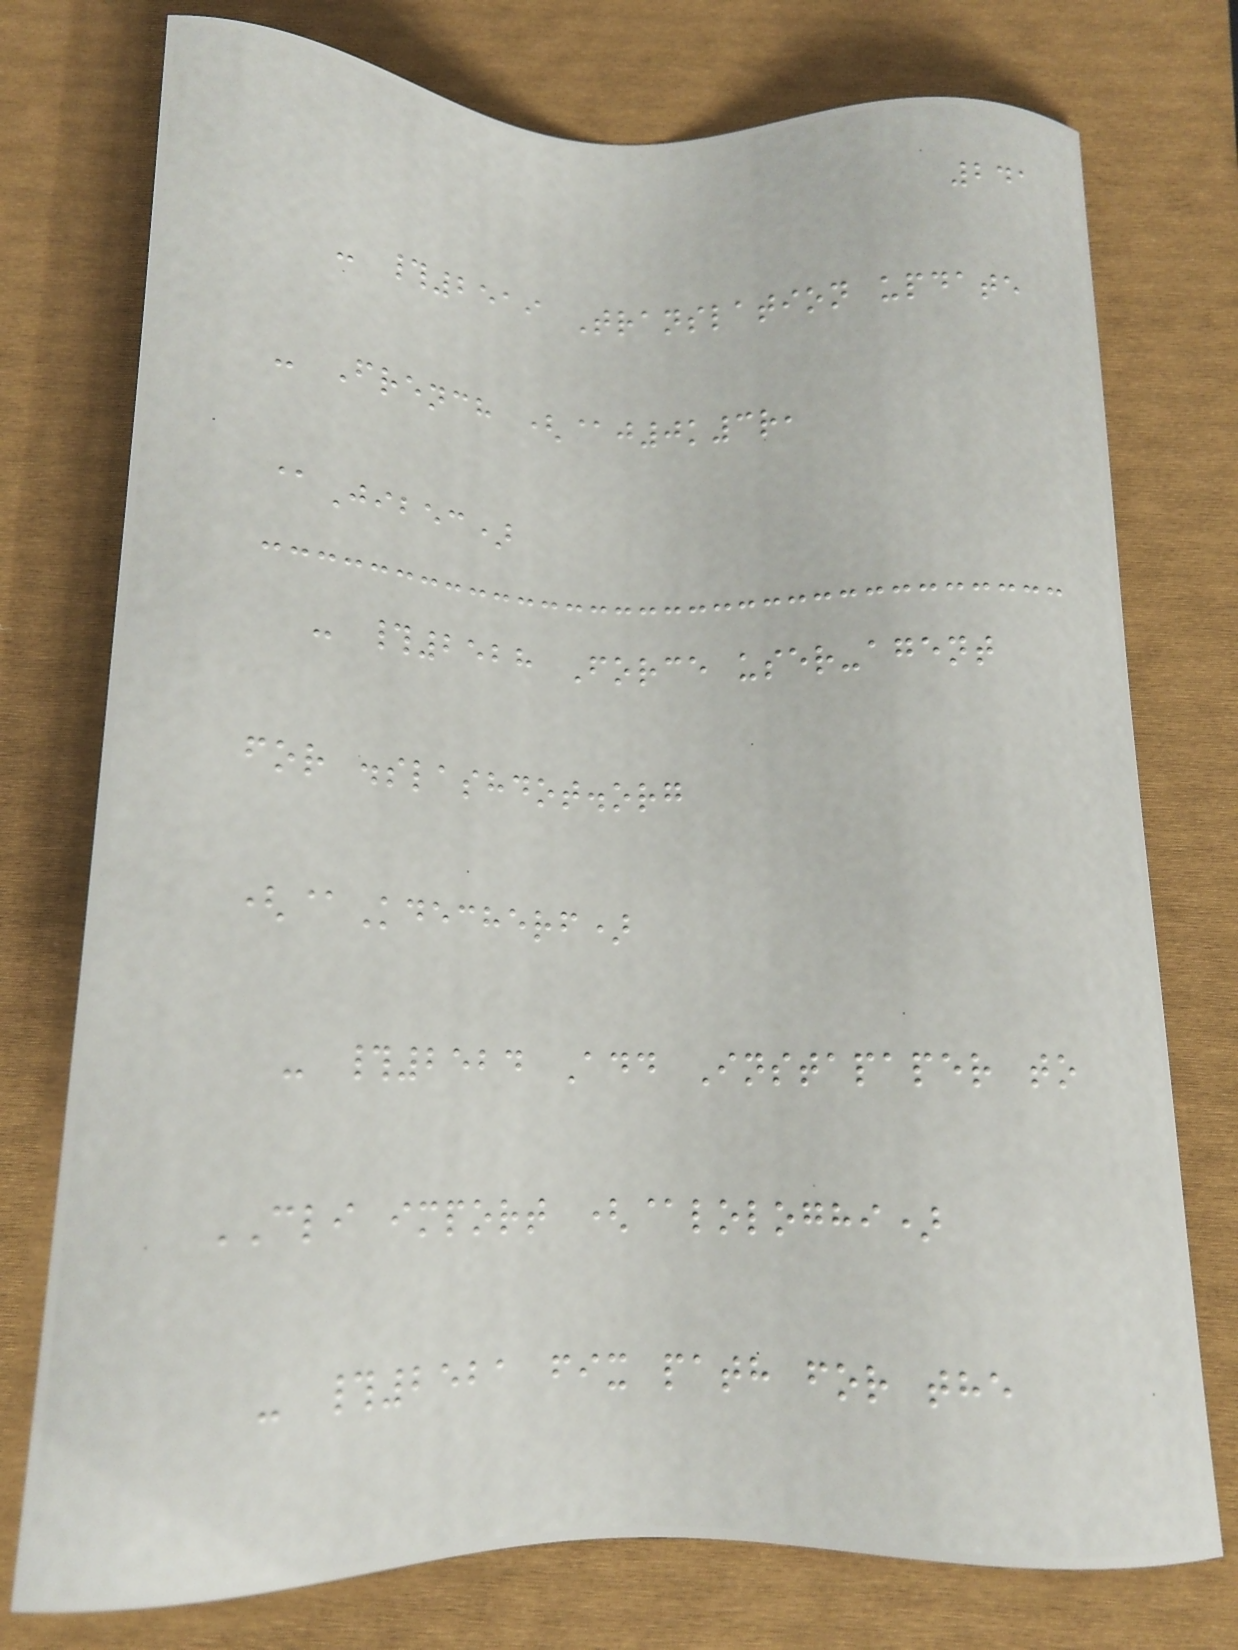241
- #2519 Translation update
- French (@j0k3r,
@Jibec)
- #2528 Force user-agent
for .slashdot.org
(@Kdecherf)
- #2524 Add Instapaper to
CLI import (@lologhi)
- #2521 fix path for the
